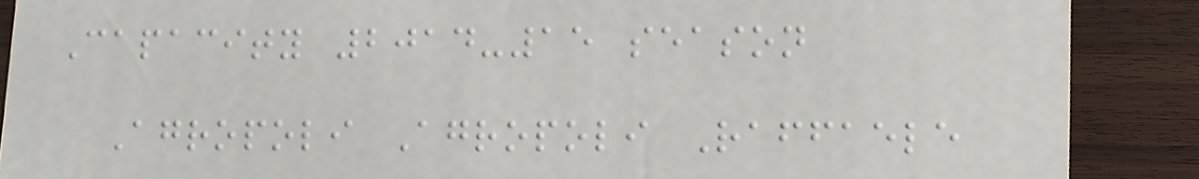Capacity 2014-15 season
Agropoli Agropoli Raffaele
